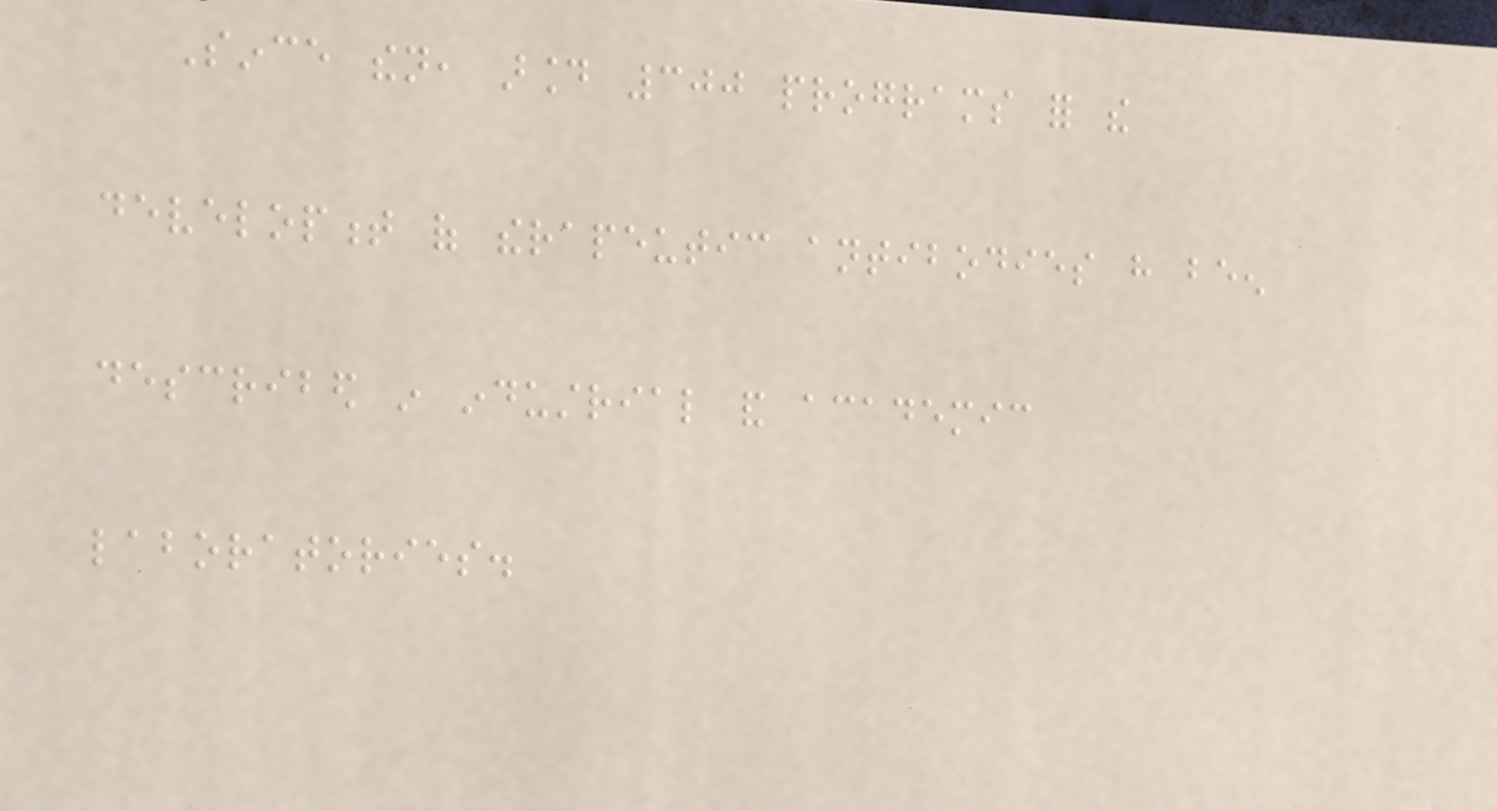Since then, around 300 programs for the
development of therapeutic antibodies have been
described in industrial and academic
laboratories.
